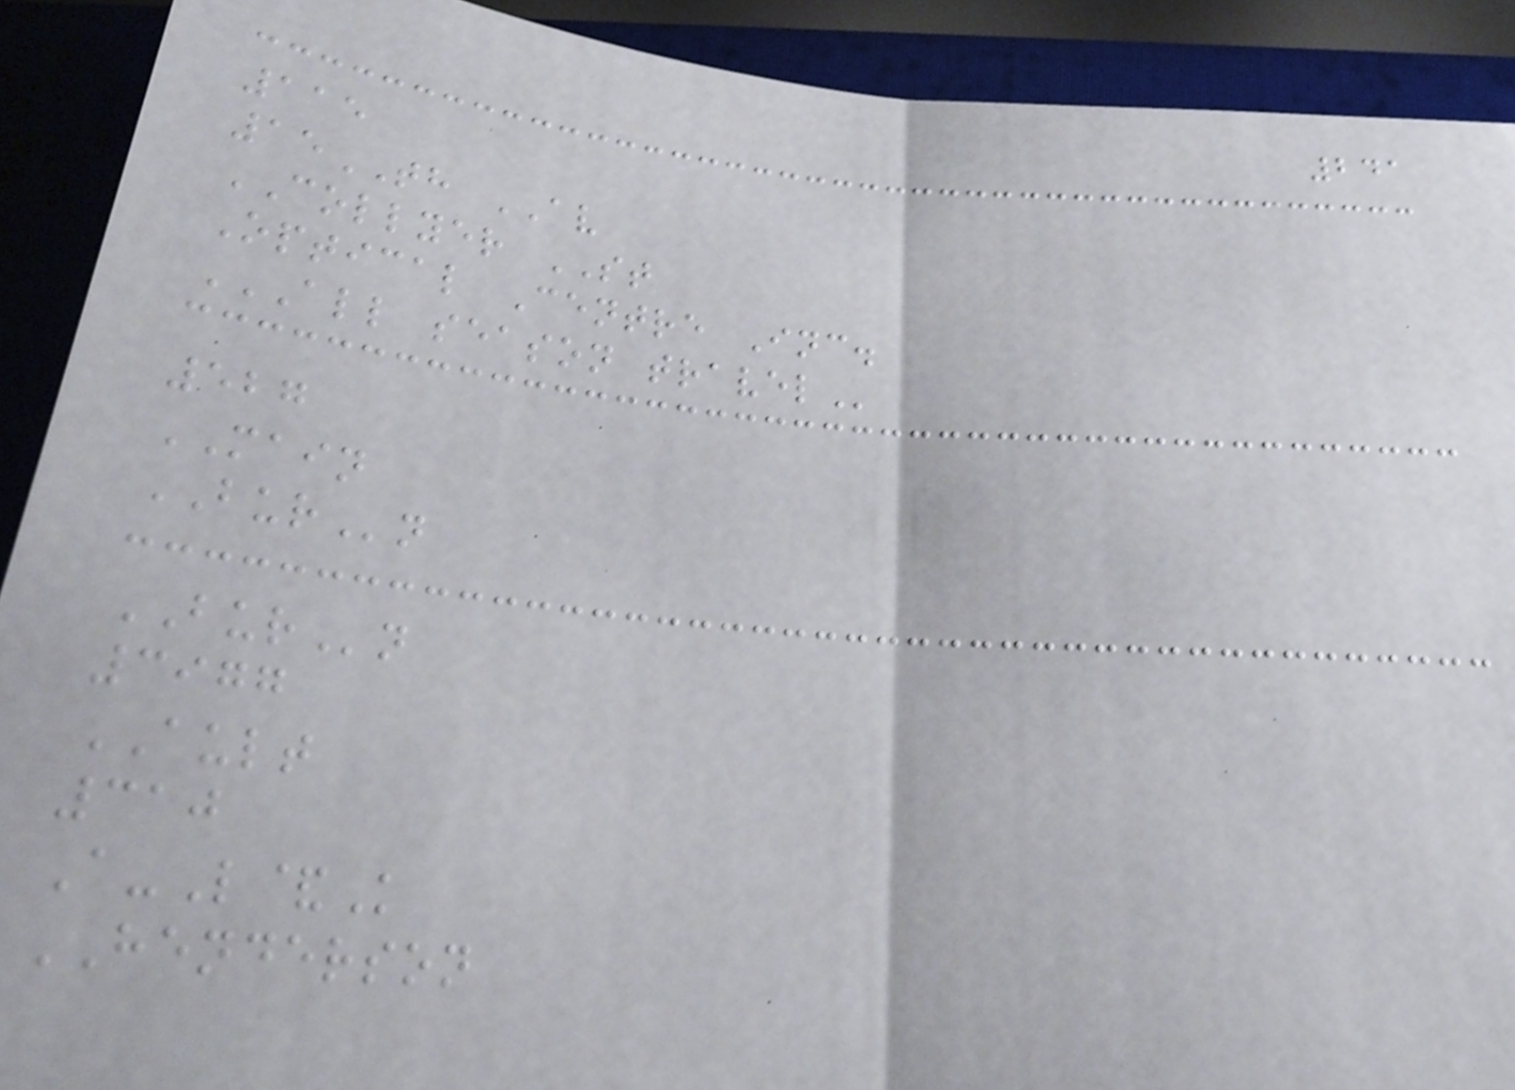241
115
15TH AV
COLLYER ST
Optical Centre Inc.
ALL SEASON TRAVEL
527
MAIN
BURn
BURn
3977
AULT
310
A-L&K
HENDERSON
